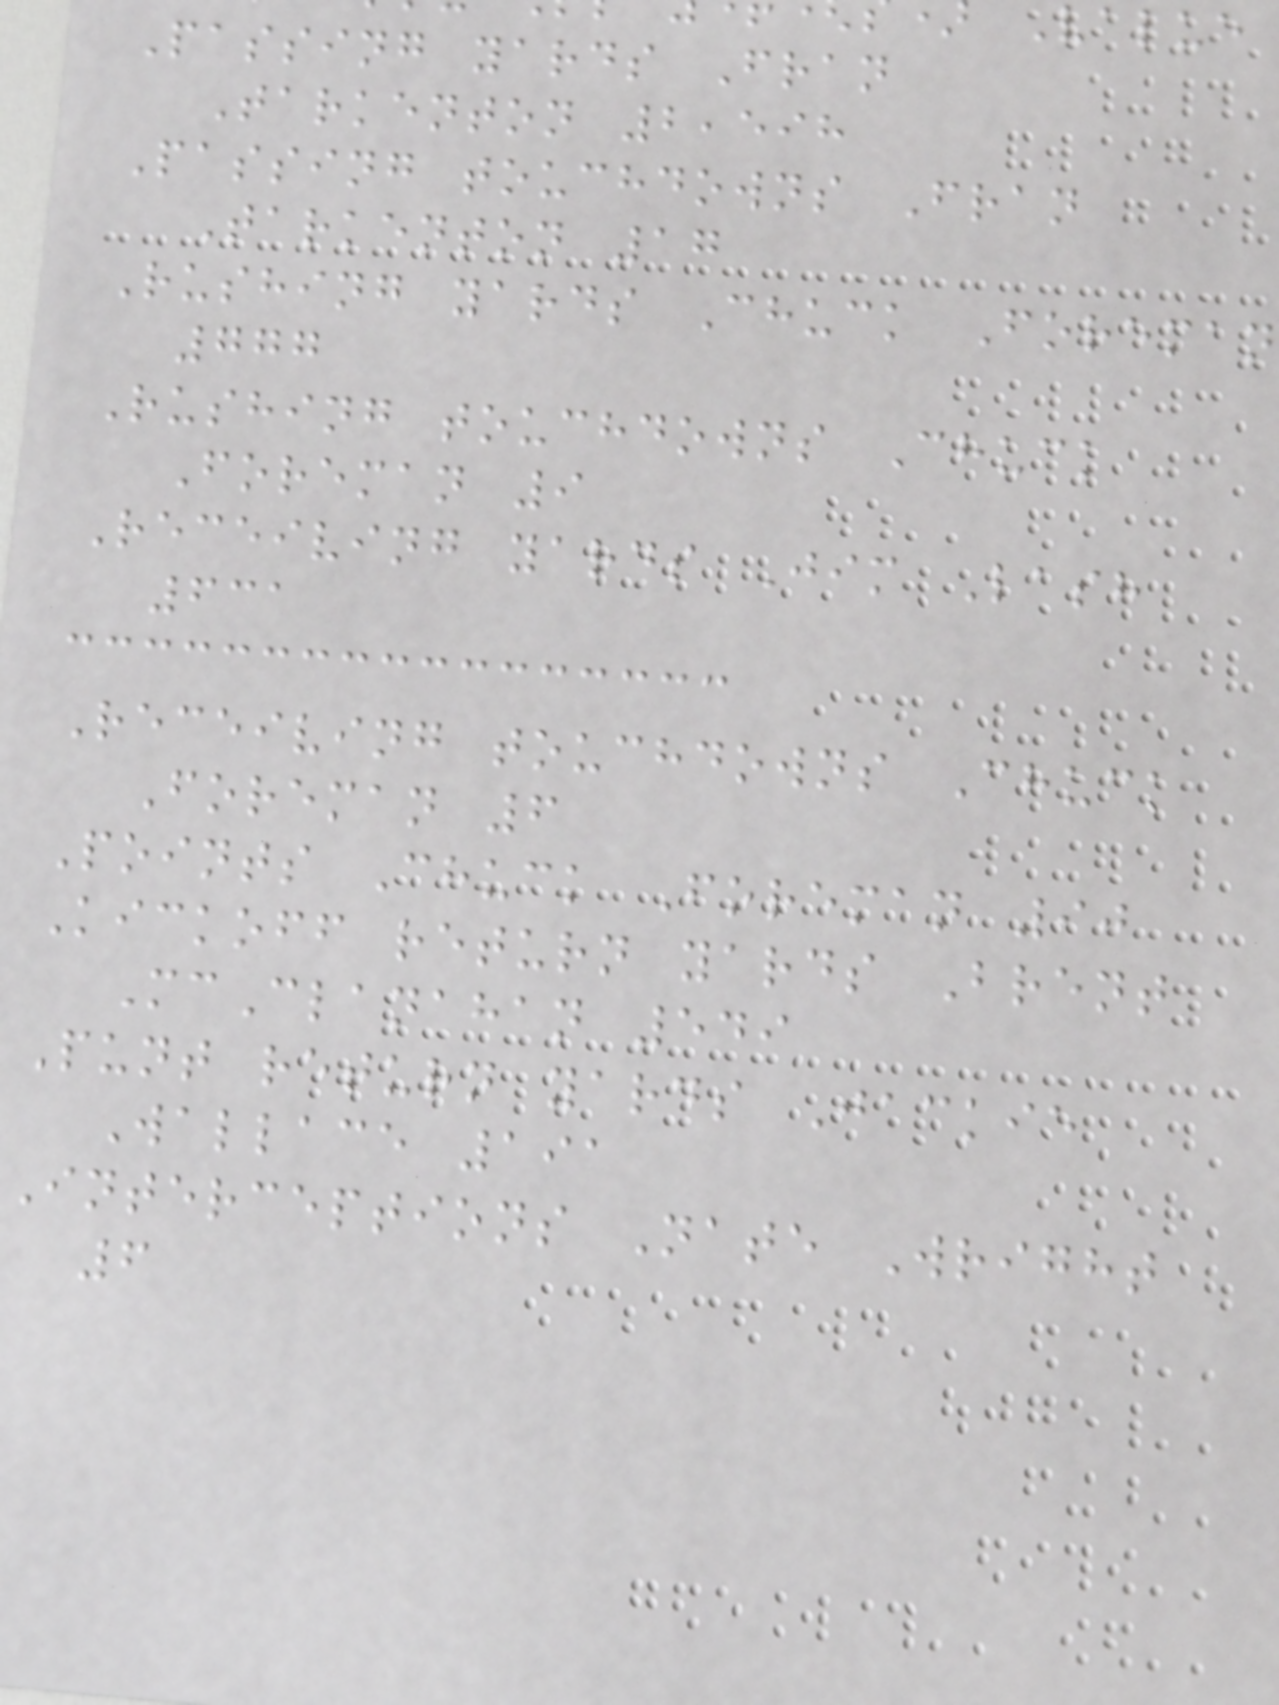Passing yards Fran
Tarkenton 2,598
Passing touchdowns Fran
Tarkenton 17
Rushing yards Chuck Foreman
777
Rushing touchdowns Chuck
Foreman 9
Receiving yards Jim Lash
631
Receiving touchdowns Chuck
Foreman 6
Points Chuck Foreman 90
Kickoff return yards Brent
McClanahan 549
Punt return yards Jackie
Wallace 191
Interceptions Nate Wright
6
